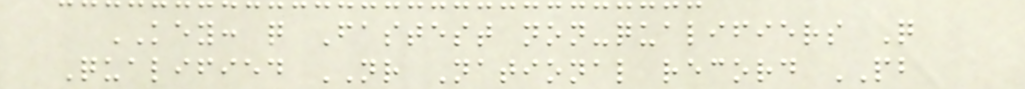KEY: q Fastest non-qualifiers Q
Qualified NR National record PB
